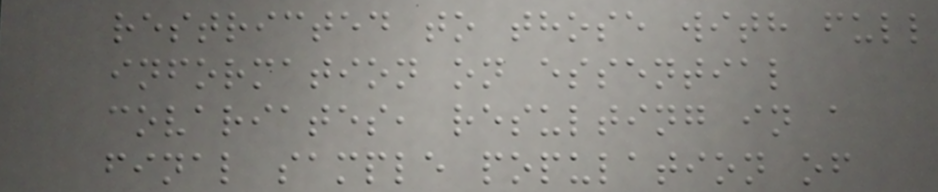restricted to those with full
information on essential
covariates, resulting in a
final sample population of
